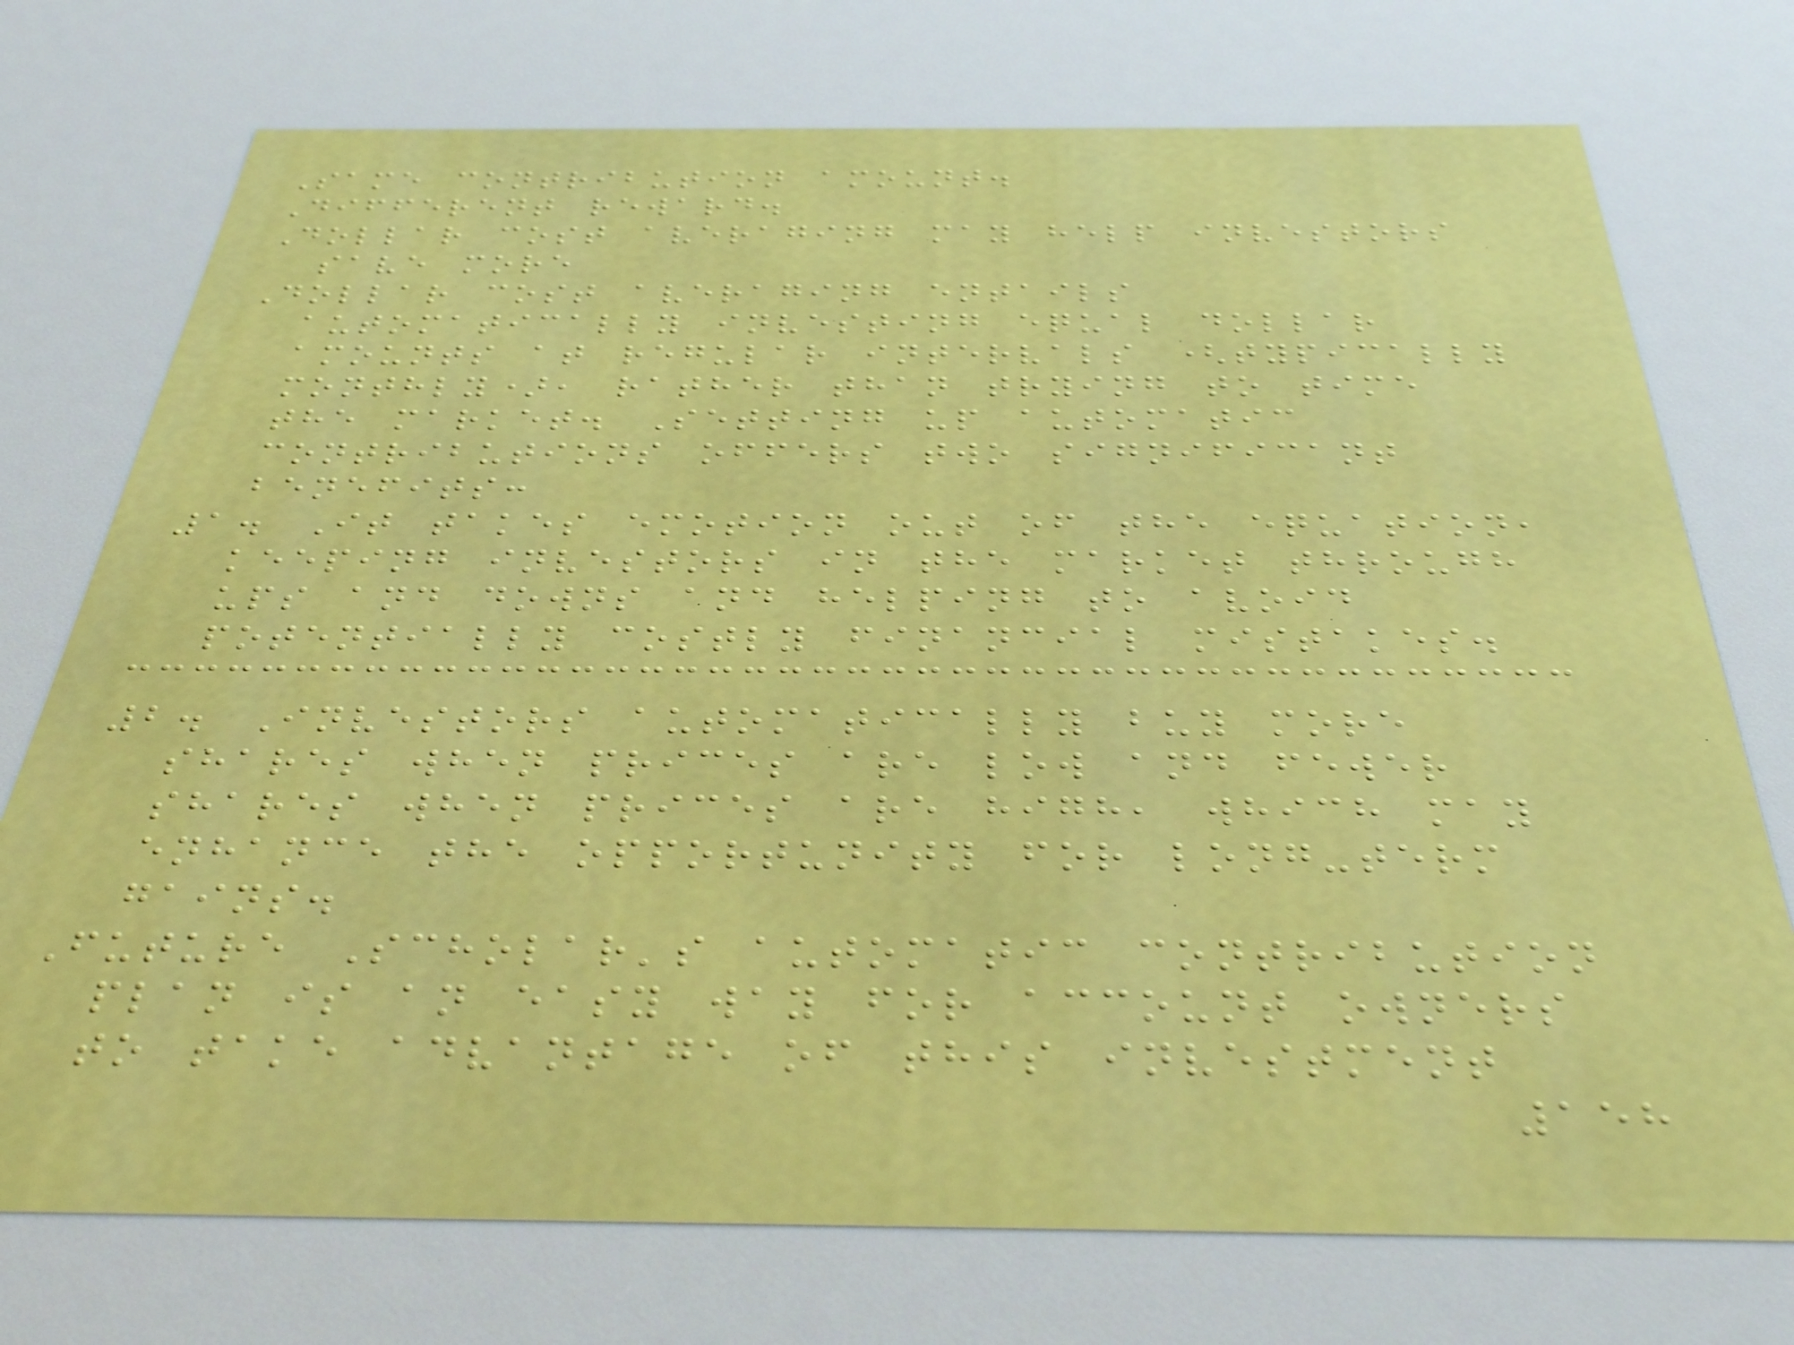Same contribution amount.
Different reward.
Dollar cost averaging may help investors
save more
Dollar cost averaging entails
automatically investing equal dollar
amounts at regular intervals (typically
monthly), rather than trying to time
the market. Setting up automatic
contributions offers two significant
benefits:
1. It takes emotion out of the equation,
keeping investors in the market through
ups and downs and helping to avoid
potentially costly financial mistakes.
2. Investors automatically buy more
shares when prices are low and fewer
shares when prices are high, which may
enhance the opportunity for long-term
gains.
Future Scholar's automatic contribution
plan is an easy way for account owners
to take advantage of this investment
158
